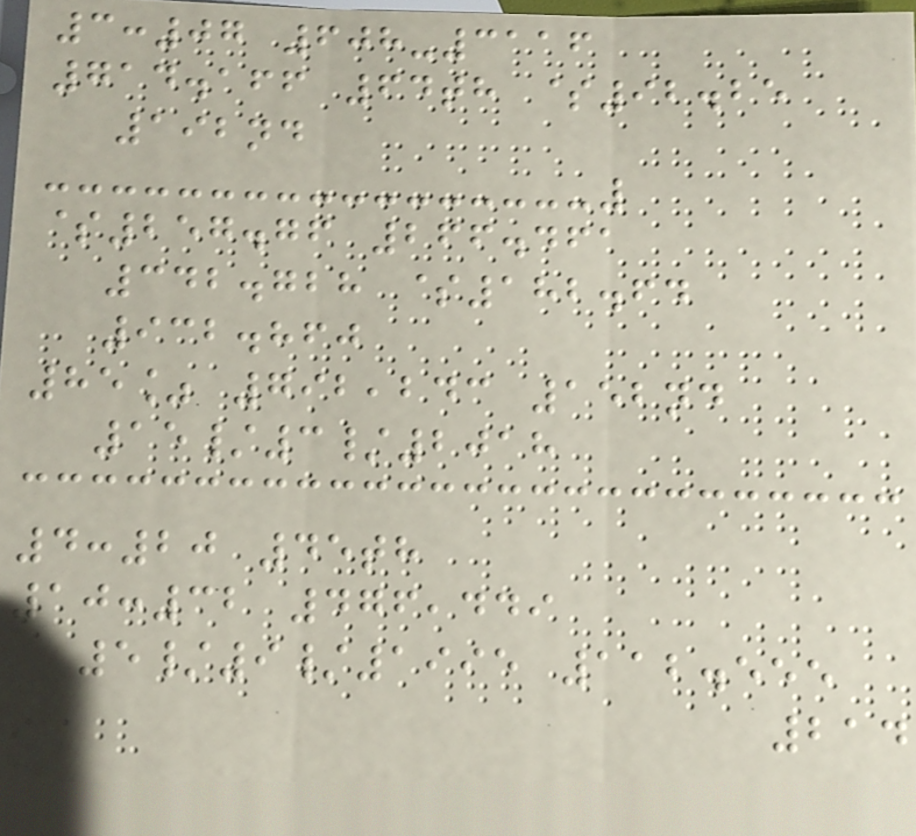3:07 608-3116
714.166 64th $92.25
192nd
$257.76 266.461
342.728 $182.64
932.860
85% 792,243 152nd
15/3/2018
4:20 45th
10:32 476,449
5/9/1995 112.555
214
